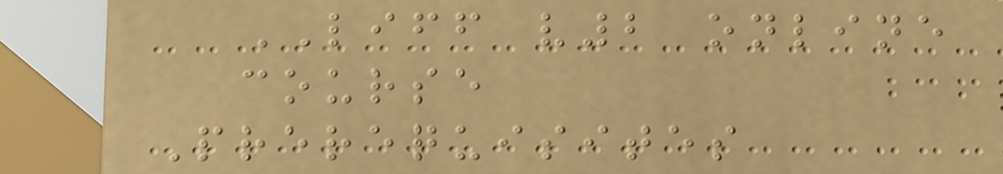LIFF v2 online
course
Prerequisites
